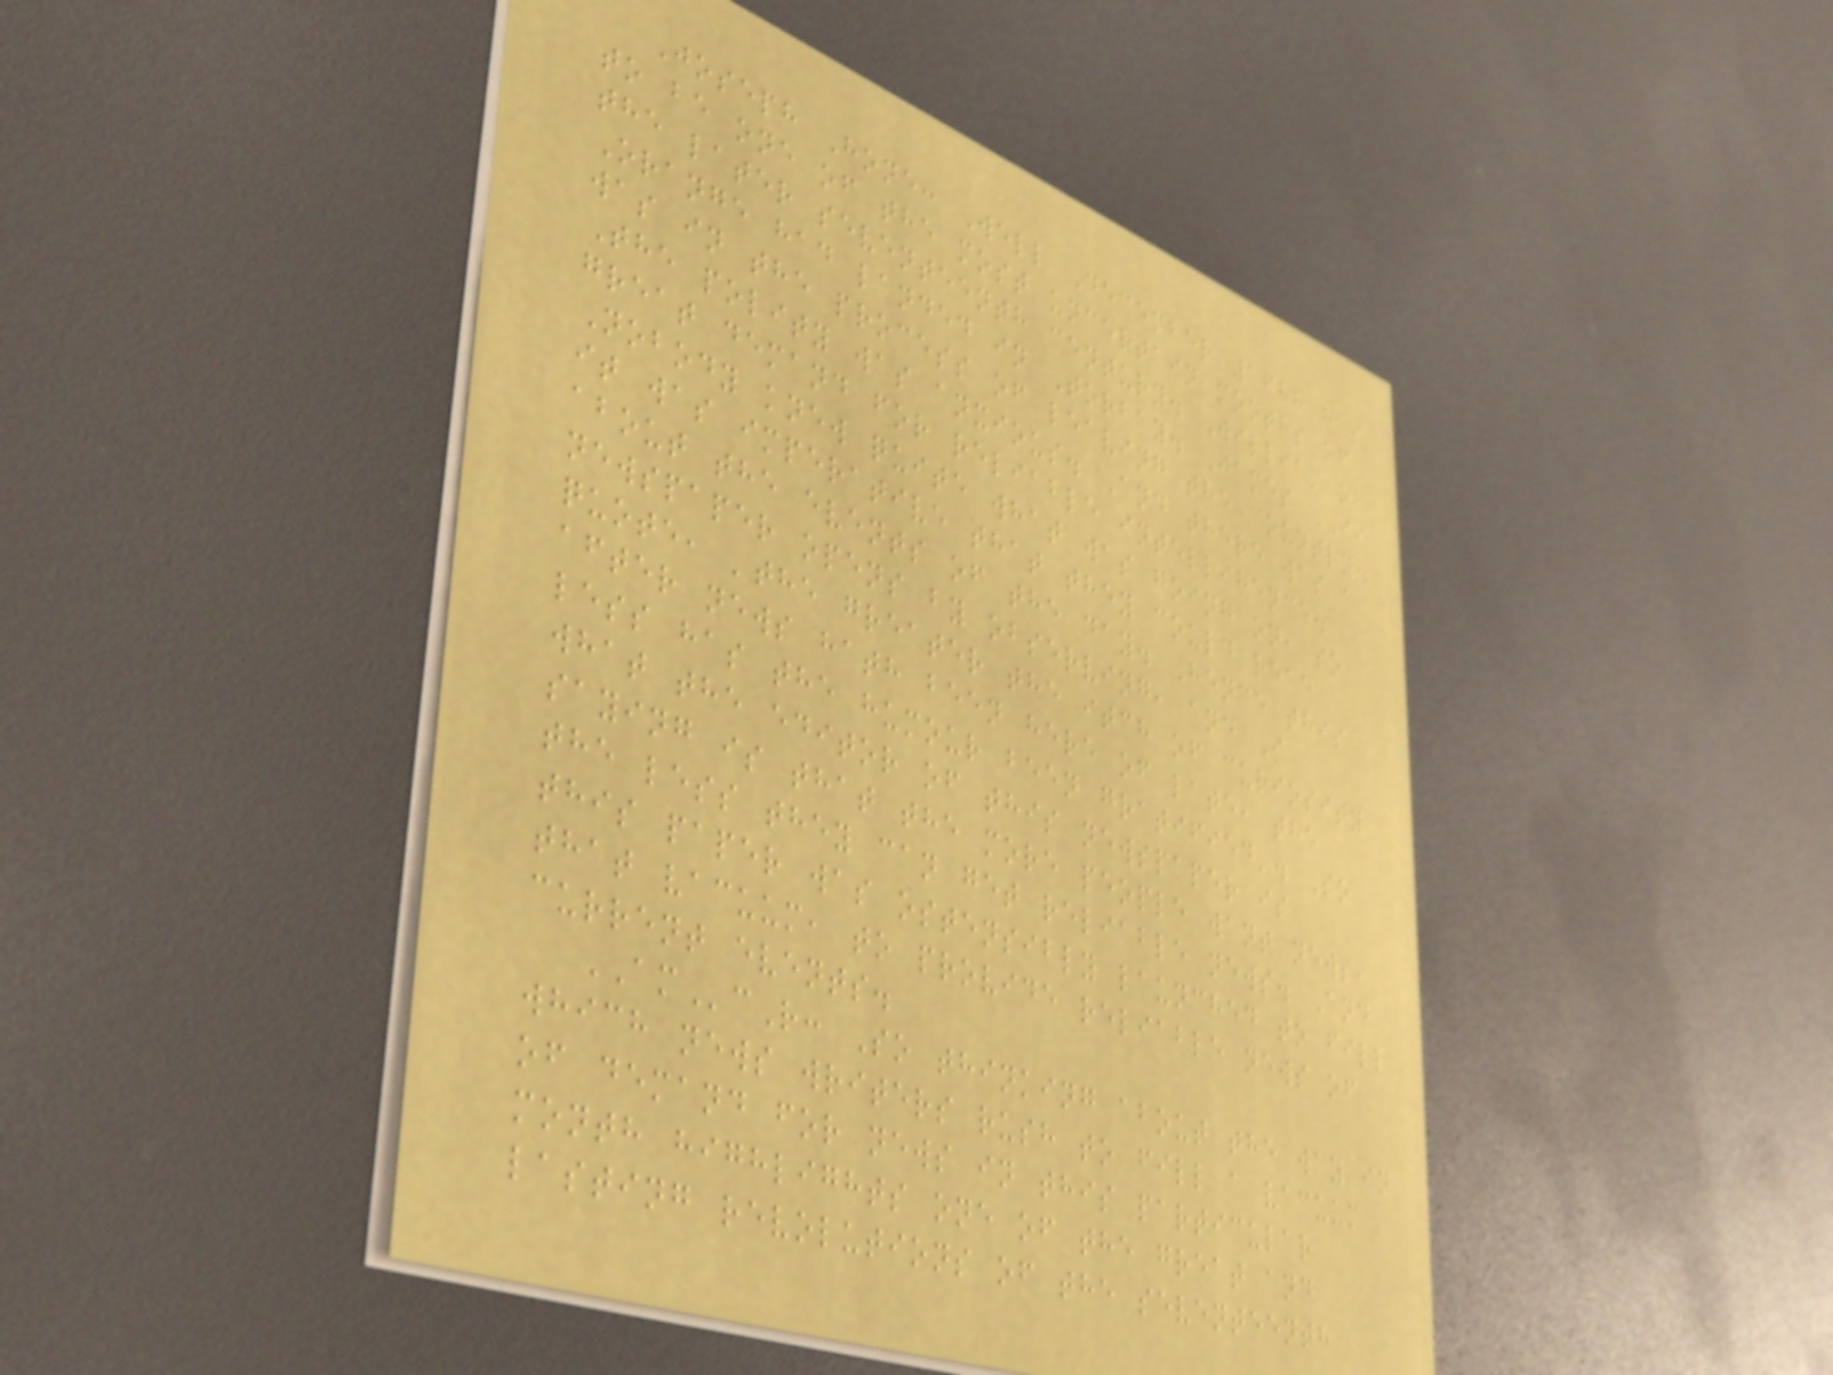Joseph Hone: Well December 1688 has
to be one of the most uncertain months of
the later seventeenth century. William of
Orange had landed in Torbay. James II
was in the process of leaving the country.
The polity was anxious. And there was a
great demand for reliable intelligence.
Nobody knew quite what was going on, so
it was imperative that they could read
about the events of the day. Hence this
newspaper opens by observing, and I
quote, 'the greater the itch of curiosity
after news hath been here of late, the
less has the humour been gratified'. So
what the editor of this newspaper is
saying is that the more people want news,
the less they can get reliable news. And
this paper was ostensibly launched to fill
that vacuum, to provide reliable news of
current events.
AMcR: So thinking about the way in
which news writers rush to fill a vacuum
of demand for news in this particular
month highlights one of the great and
lasting revolutions of the seventeenth
